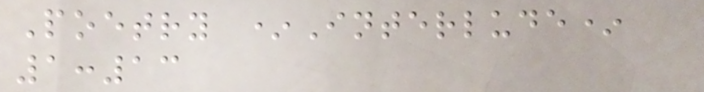Poetry *Interlude*
1:13
